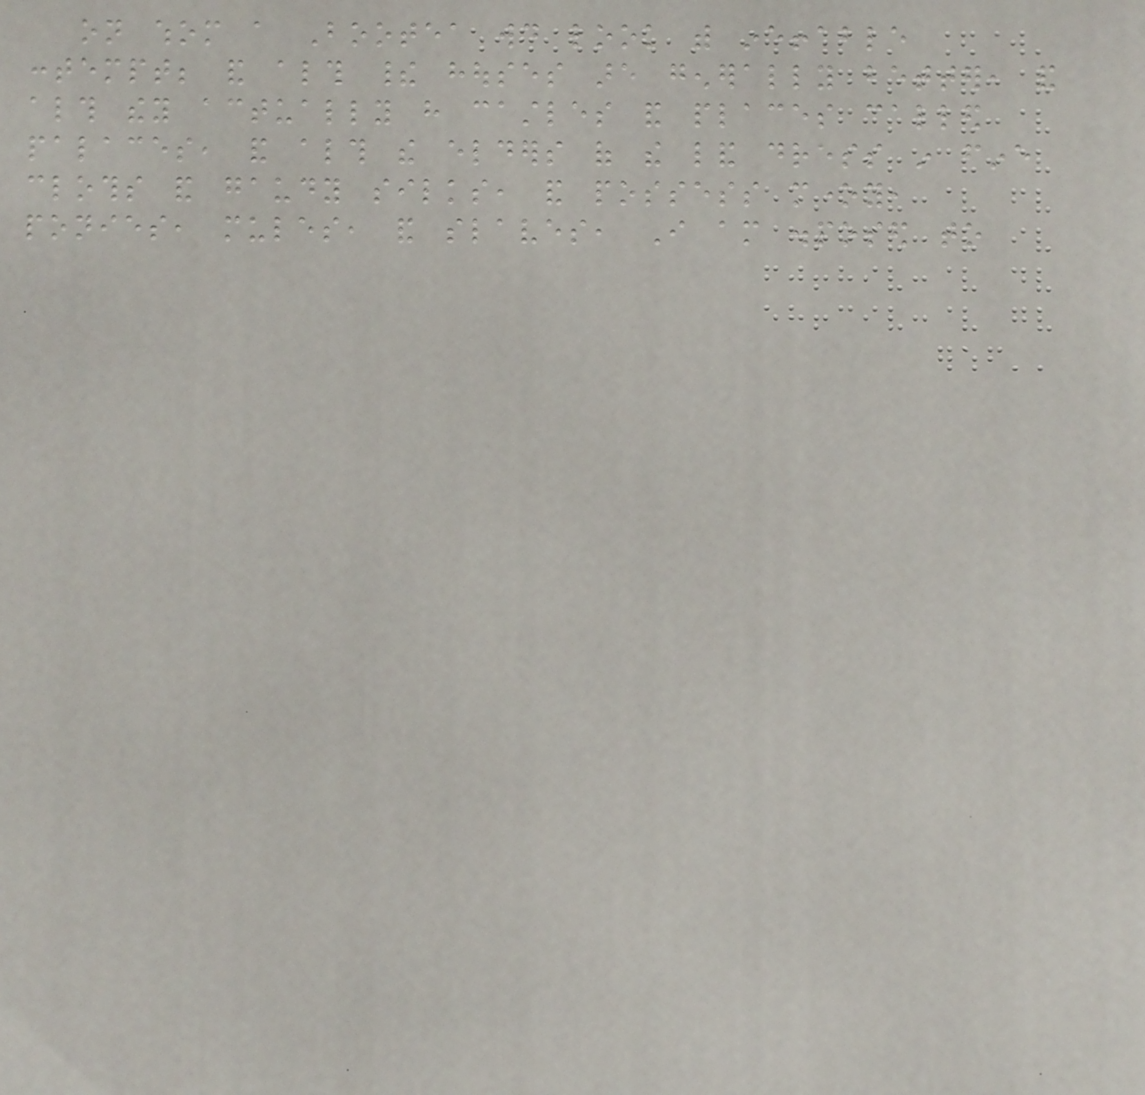on whom a Bootea would look with ineffable
contempt; and although their houses are generally better, and
although they actually have castles and places called
palaces, and although the elders of the land dress in fine
cloths and gaudy silks, and possess money,
ponies, mules, and slaves, I am disposed to
